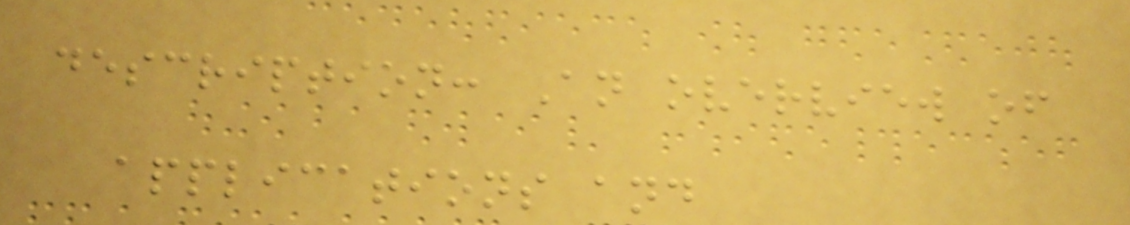description: An overview of
applications and
